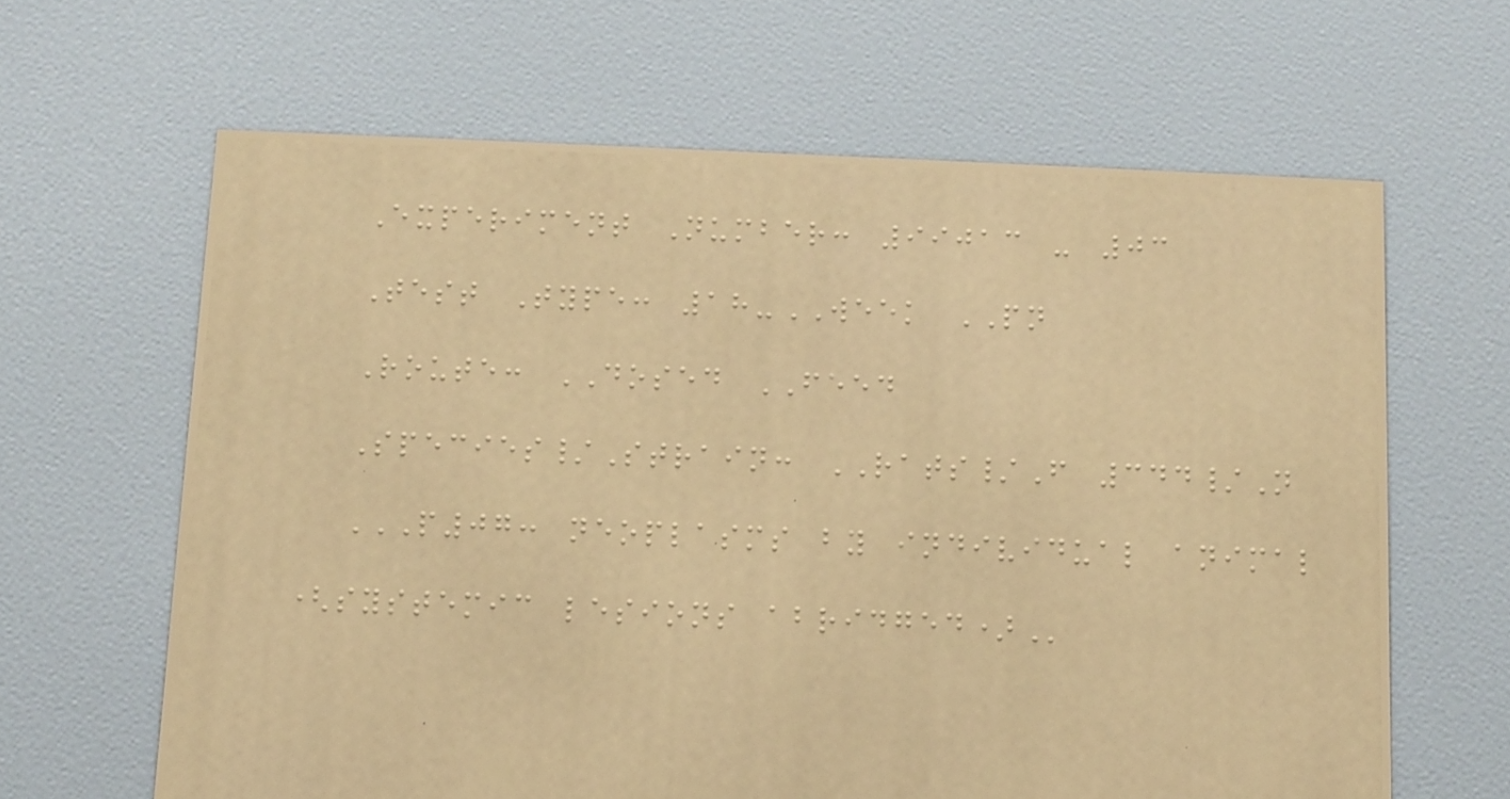Experiment Number: 99013 - 03
Test Type: 18-WEEK PN
Route: DOSED FEED
Species/Strain: RATS/F 344/N
P07: NEOPLASMS BY INDIVIDUAL ANIMAL
(SYSTEMIC LESIONS ABRIDGED)
